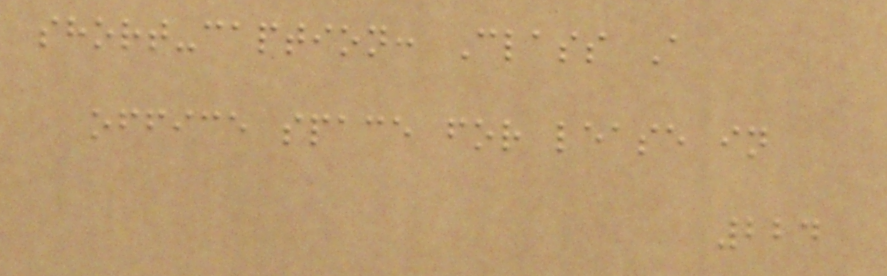short-caption: Class A
office space for lease in
224
